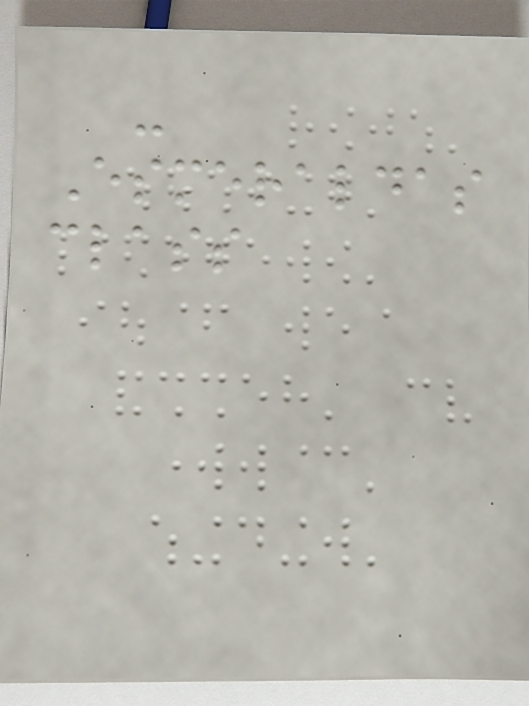-
Esmeraldas
class
